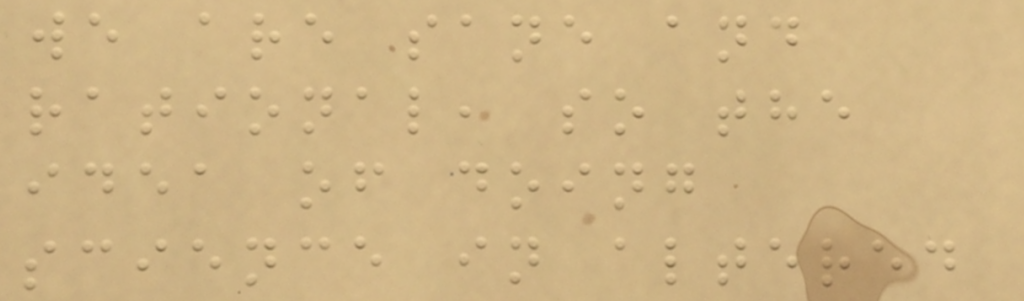we are sane and
rational, so the
idea of doing
science in altered
